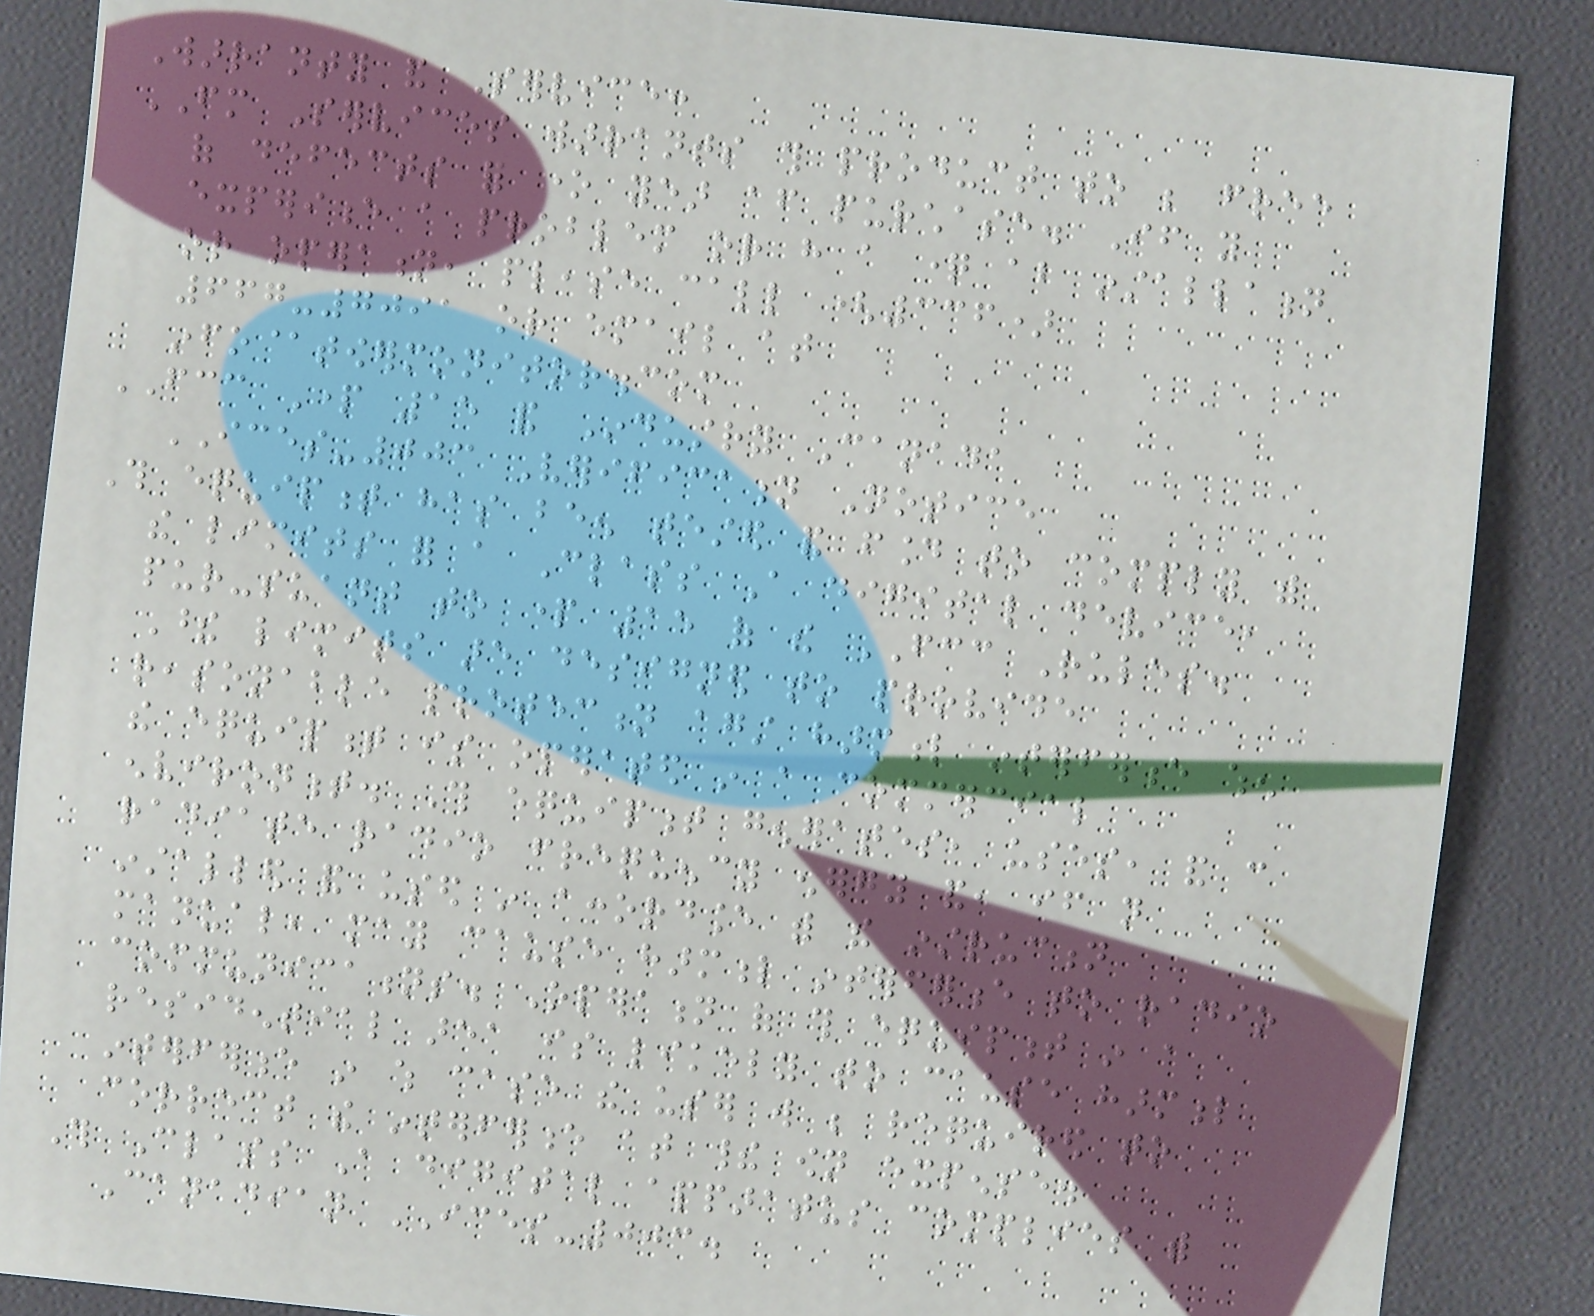Warranty and Service:
FM Services warrants this product to be free
of defects for one year after purchase. If you
experience a problem or have a question about installation
or operation, please call (336)
667-7091 or email at
info@towermonitor.com
FCC Part 15 and Industry Canada
ICES-003 Verification Notice
This equipment has been tested and found to comply with
the limits for a Class A digital device,
pur-suant to part 15 of the FCC Rules.
These limits are designed to provide
reasonable protection against harmful interference when
the equipment is operated in a commercial
environment. This equipment generates, uses, and can
radiate radio frequency energy and, if not
installed and used in accordance with the instruction
manual, may cause harmful interference to radio
communications. Operation of this equipment in a
residential area is likely to cause harmful
interference in which case the user will be required to
correct the interference at their own expense.
This Class A digital apparatus complies with
Canadian ICES-003.
